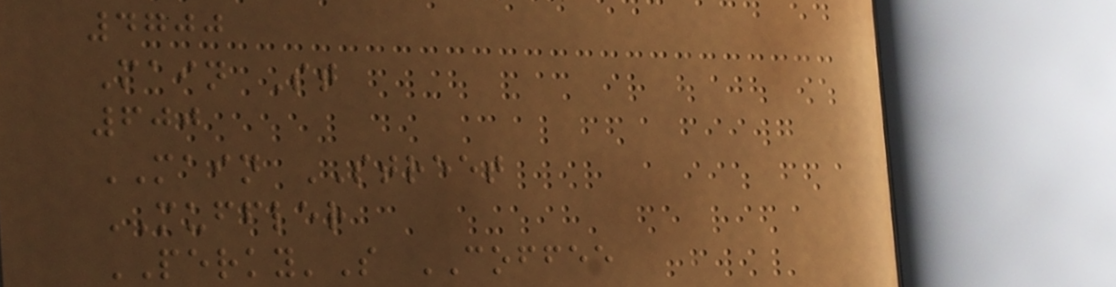4700
Main St
600
MAIN STREET
MUFFLER
PERKY'S COFFEE
